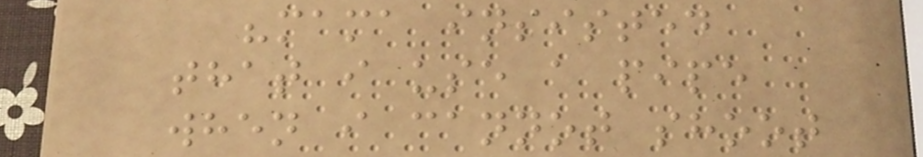"mama insisted
that i use a pipe
when i cannot shoot
